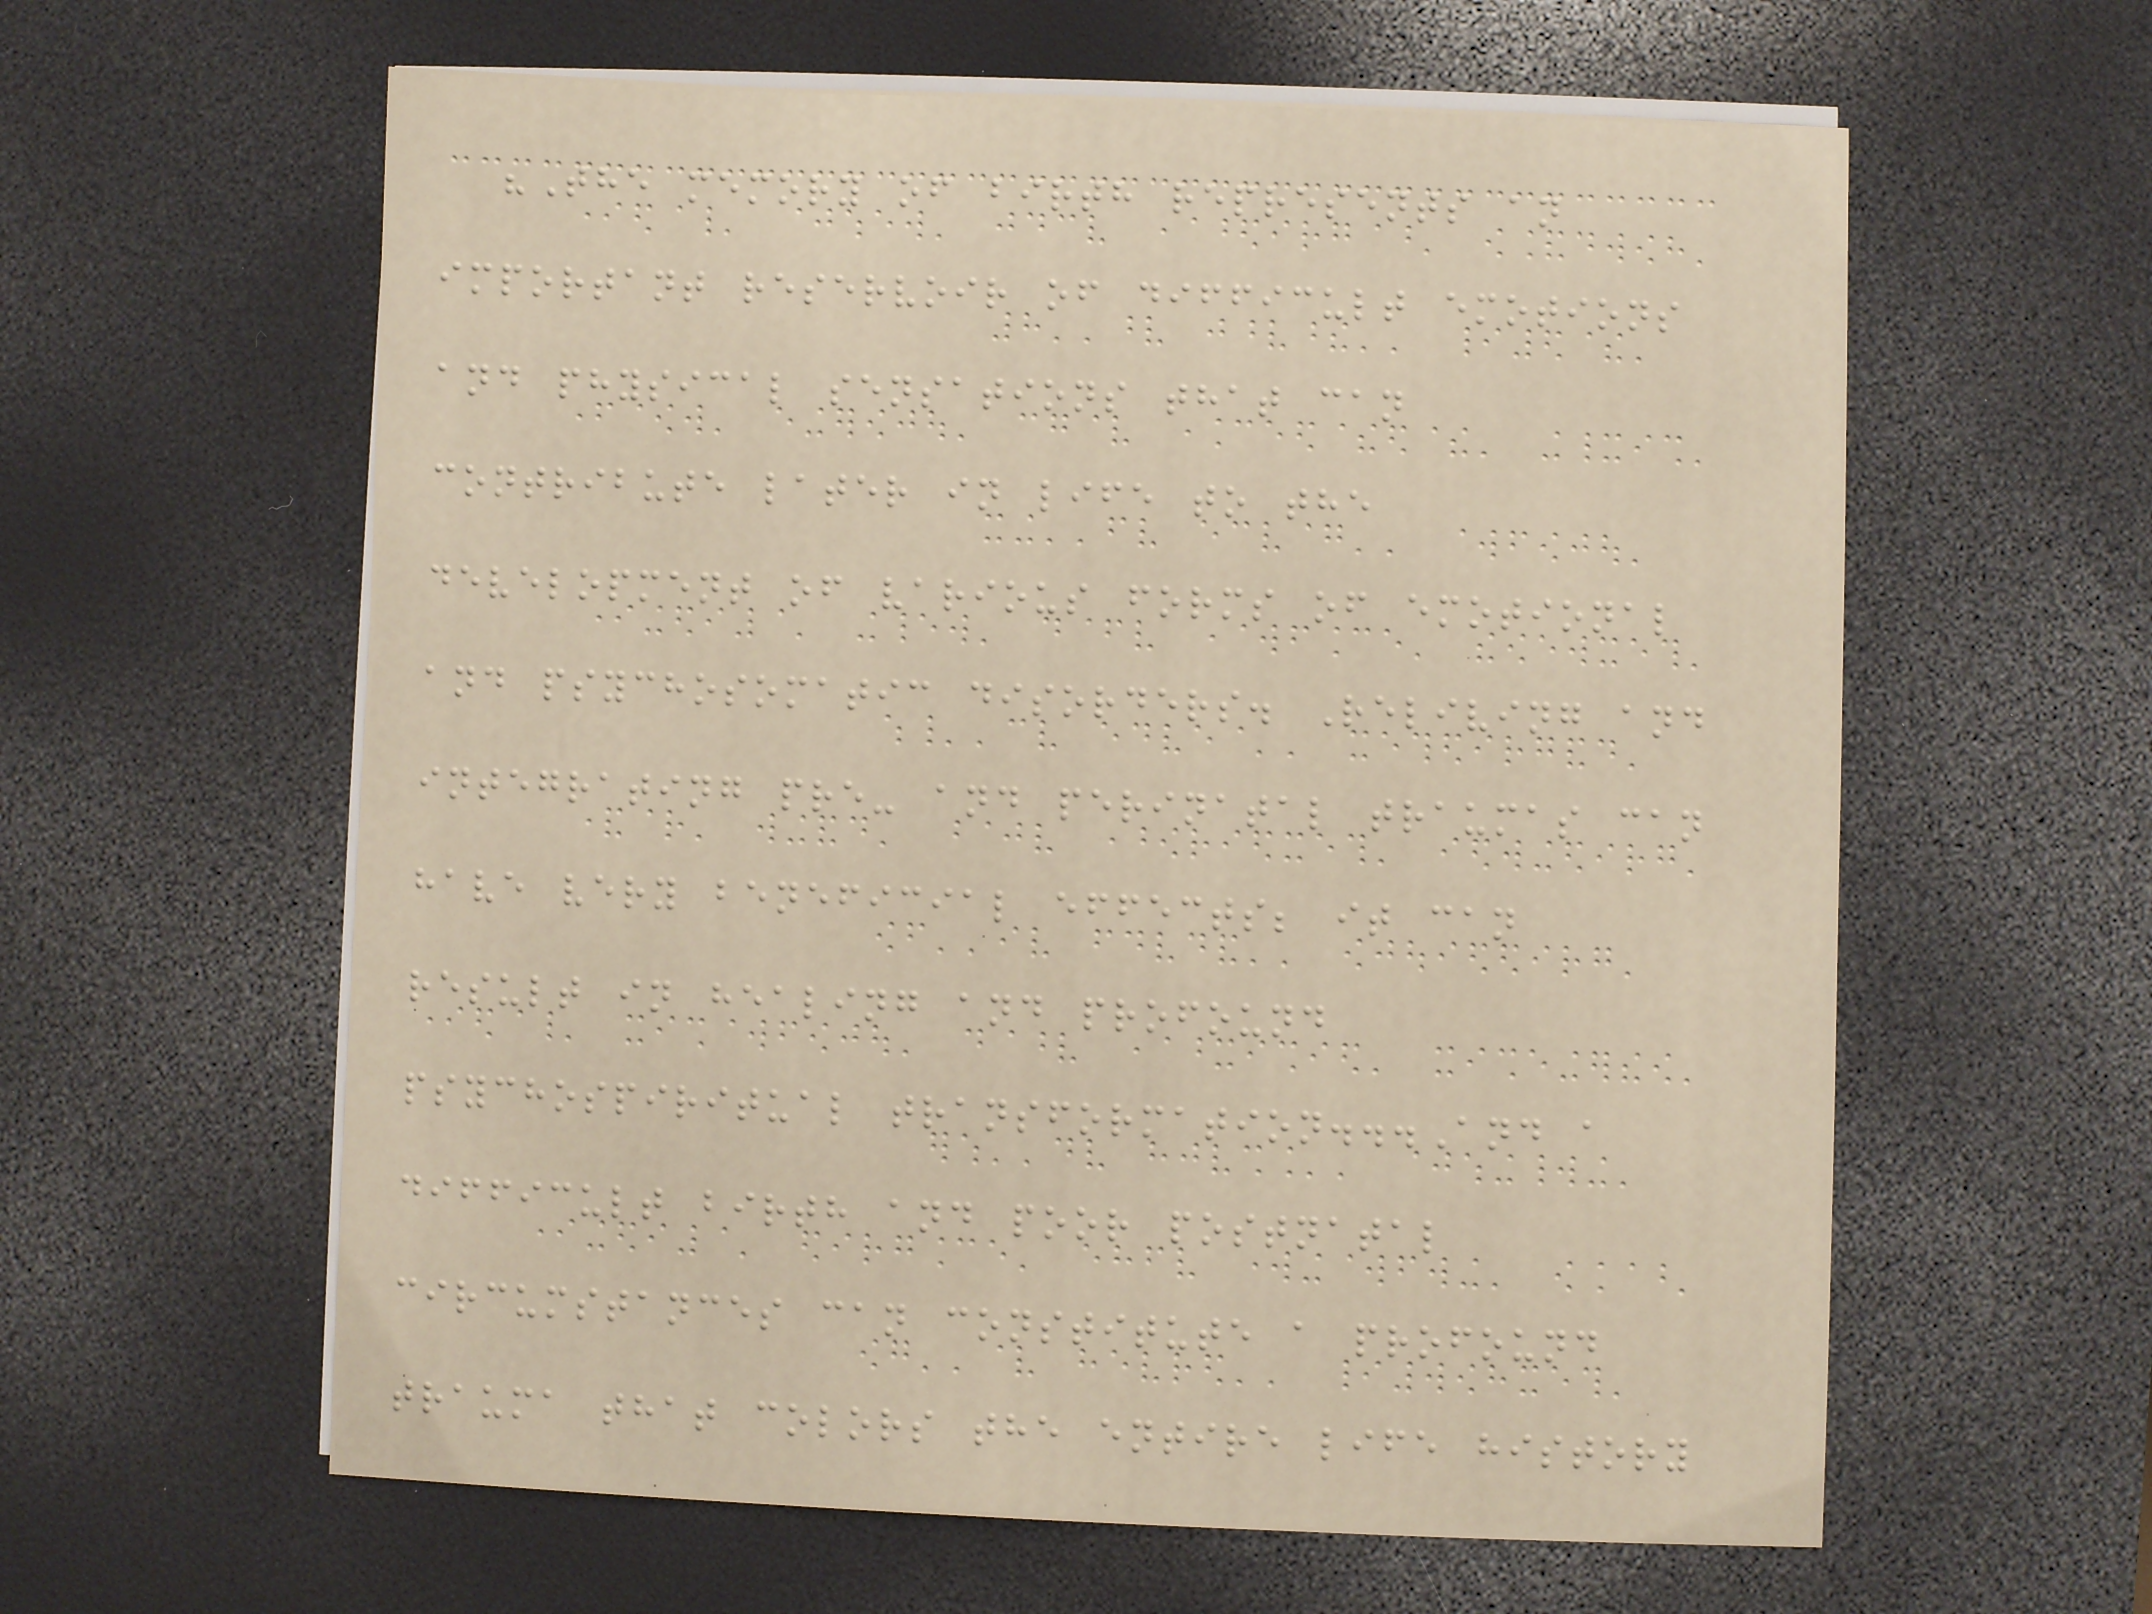"The memory of birth represents an
important reservoir of difficult emotions
and physical sensations that can
contribute later in life to the
development of various forms of emotional
and psychosomatic disorders. Reliving and
integrating pre- and perinatal traumas can
have very beneficial effects; it can
result in healing and profound
psychospiritual transformation...And a
difficult birth and poor postnatal
circumstances can constitute a profound
trauma that colors the entire life history
